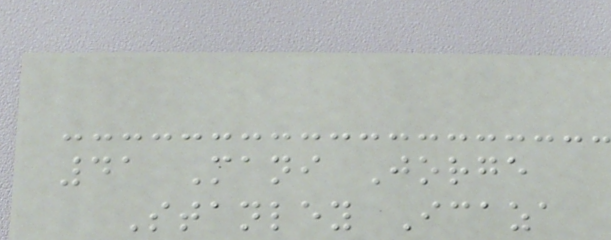41 Mani Jorge
Stanley Icaza
